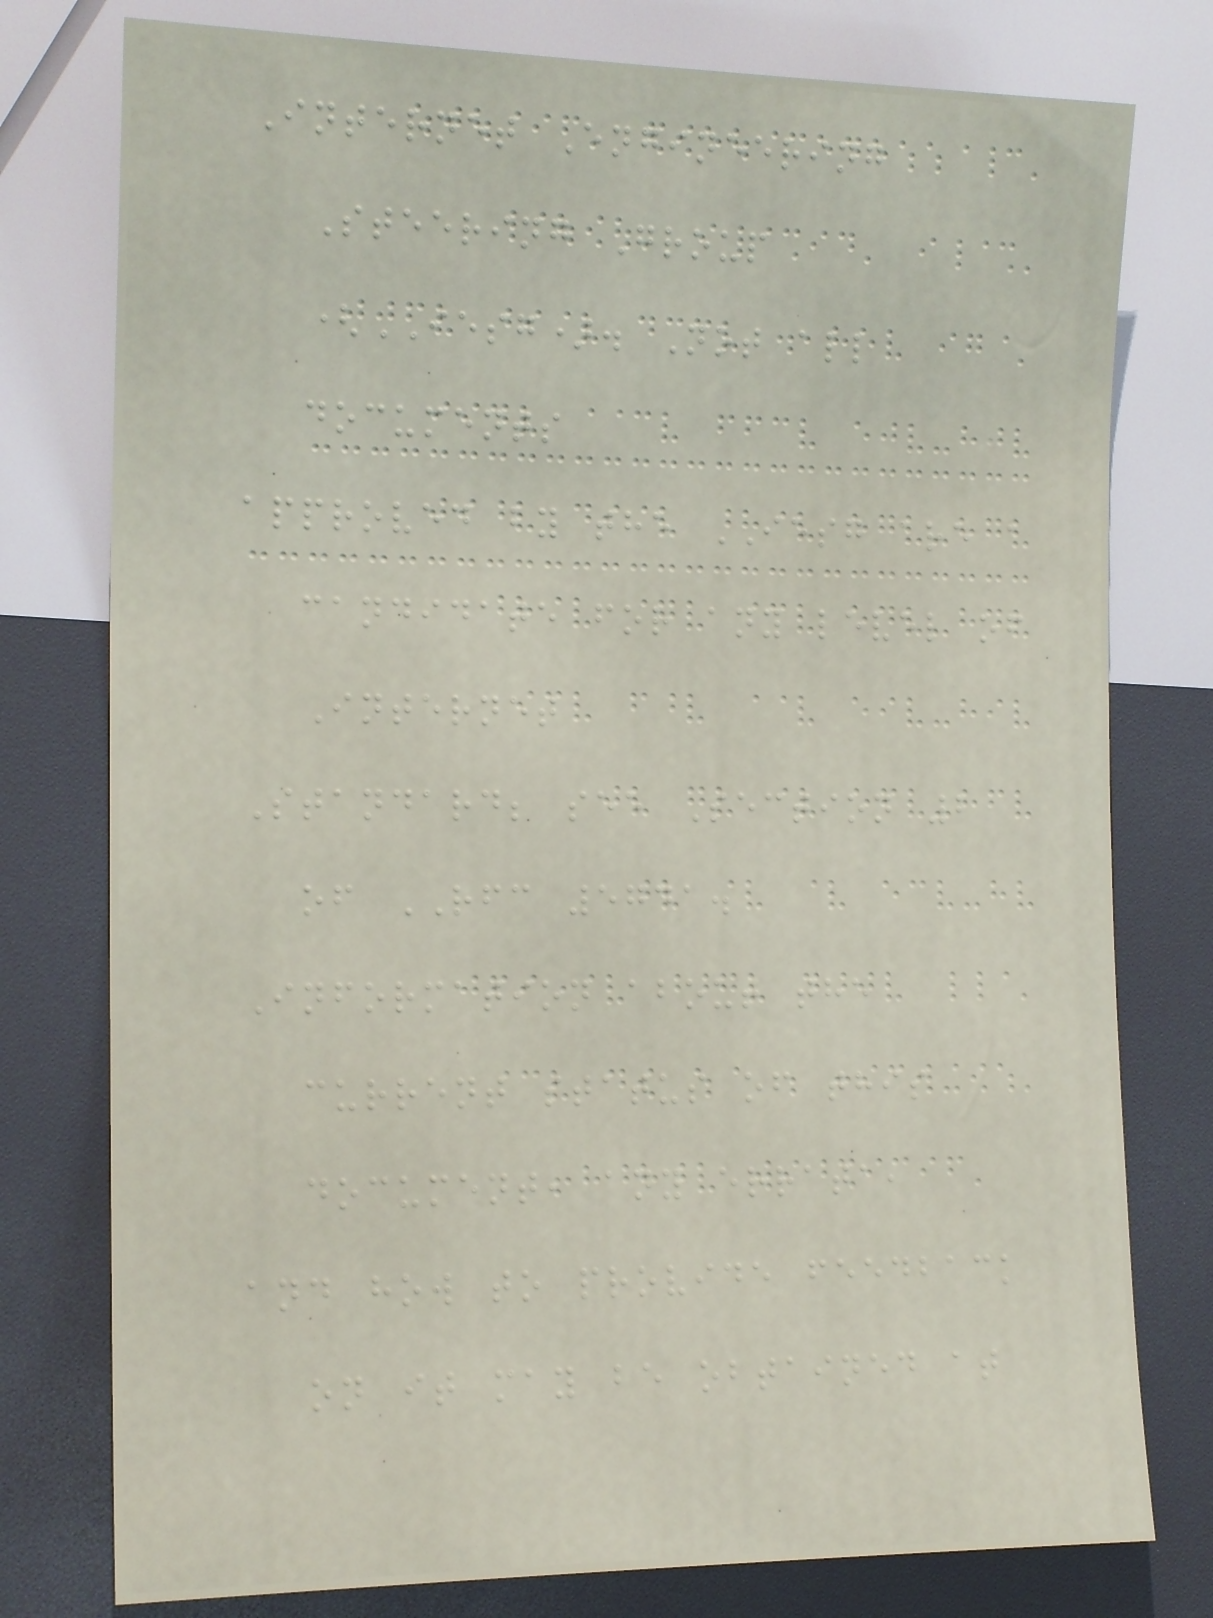Internet Engineering
Steering Group
(IESG). Not all
documents
approved by the IESG are a
candidate for any level of
Internet
Standard; see Section 2
of RFC 5741.
Information about the
current status of this
document, any errata,
and how to provide feedback
on it may be obtained at
